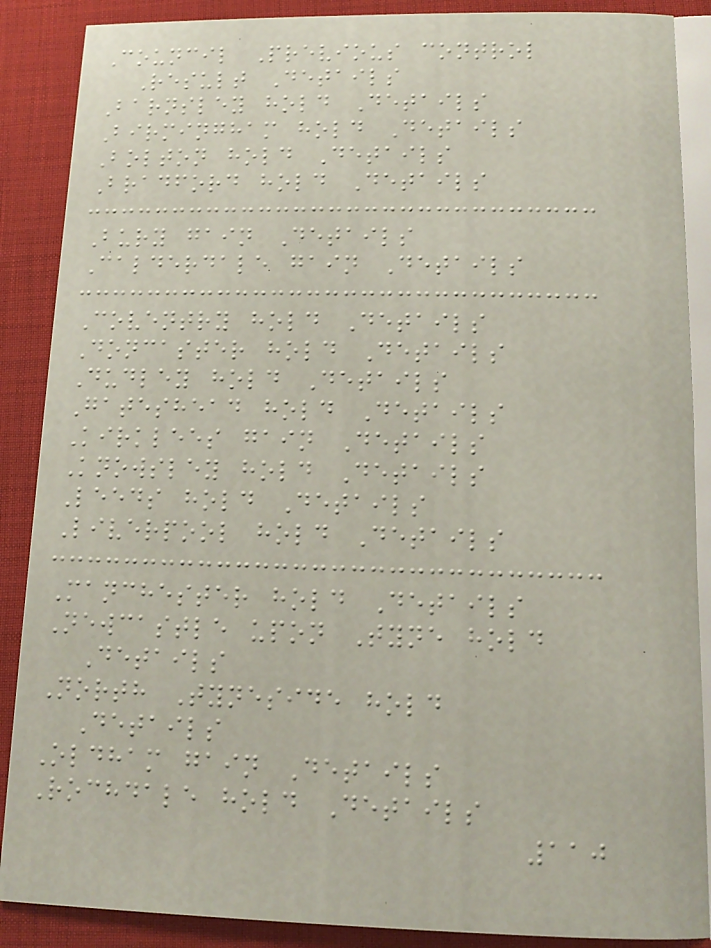Council Previous control
Result Details
Barnsley hold Details
Birmingham hold Details
Bolton hold Details
Bradford hold Details
Bury gain Details
Calderdale gain Details
Coventry hold Details
Doncaster hold Details
Dudley hold Details
Gateshead hold Details
Kirklees gain Details
Knowsley hold Details
Leeds hold Details
Liverpool hold Details
Manchester hold Details
Newcastle upon Tyne hold
Details
North Tyneside hold
Details
Oldham gain Details
Rochdale hold Details
110
